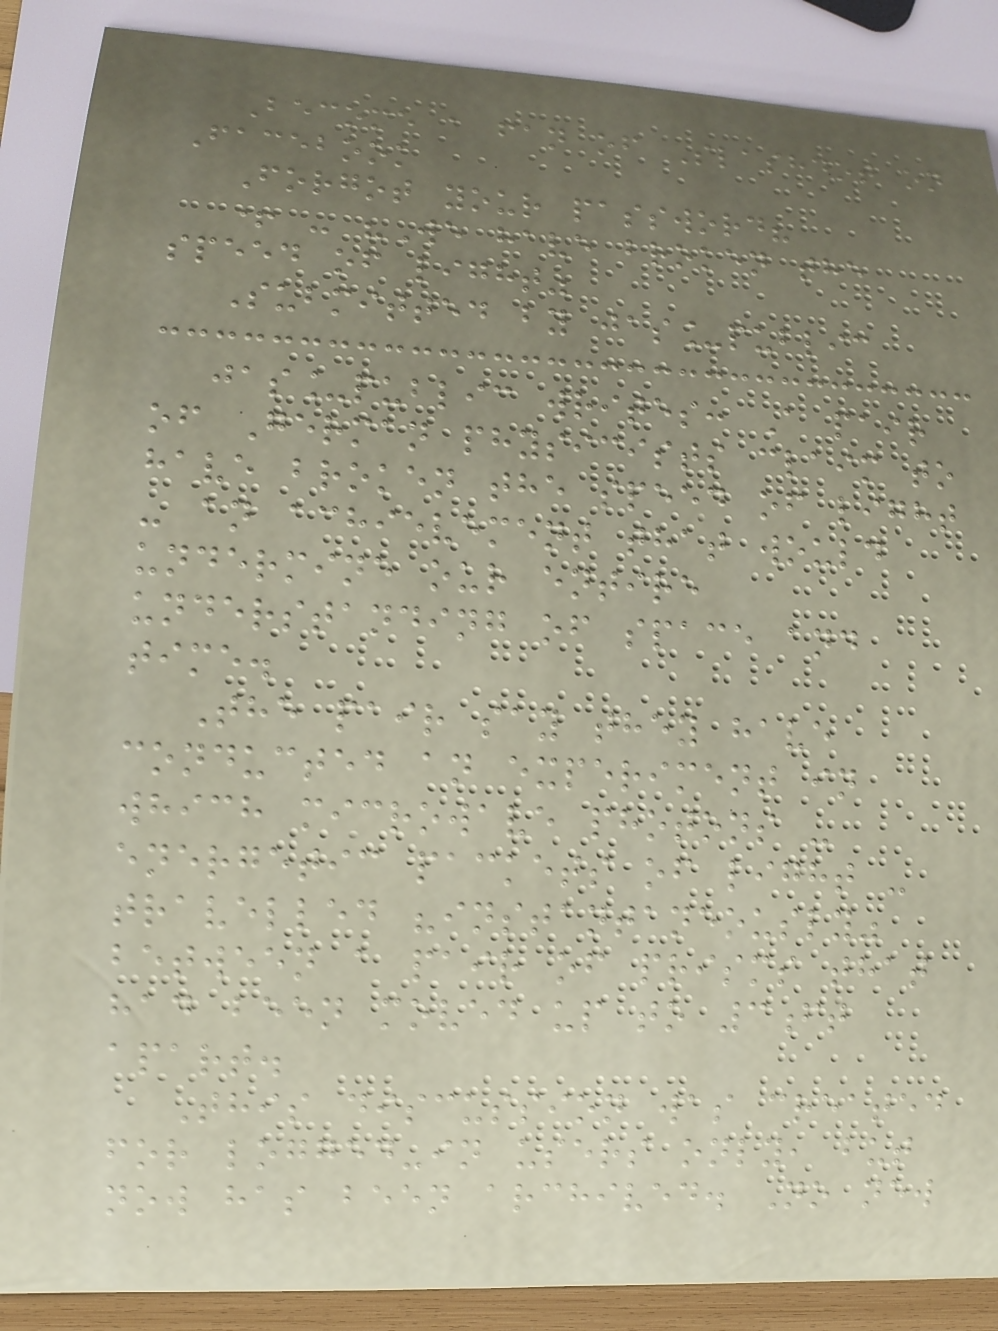Become a fan of Slashdot on
Facebook
Forgot your password?
+ - "We have broken the
speed of light"
Submitted by jas_public
jas_public writes: A pair
of German physicists claim to
have broken the speed of light
- an achievement that would
undermine our entire
understanding of space and
time.
The pair say they have
conducted an experiment in
which microwave photons -
energetic packets of light -
travelled "instantaneously"
between a pair of prisms that
had been moved up to 3ft
apart.
This discussion was created
for logged-in users only, but
now has been archived. No new
